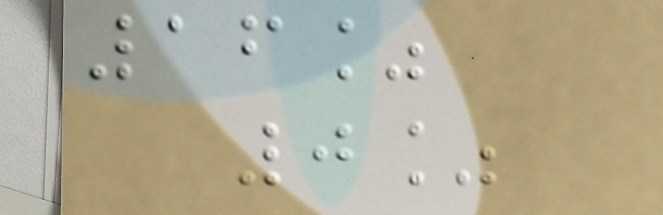16%
0%
